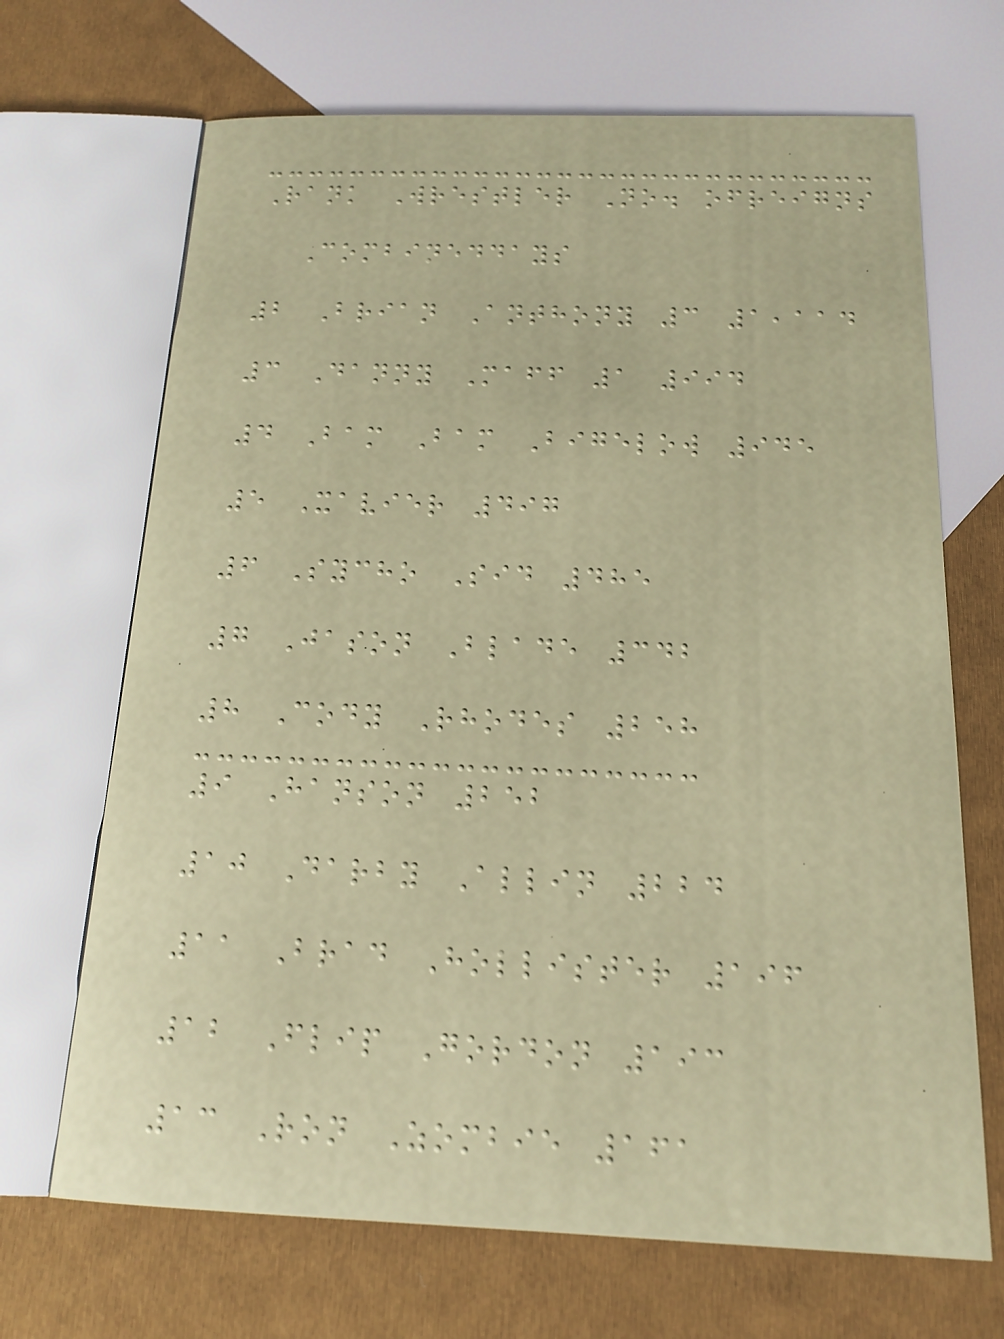Rank Wrestler No. ofreigns
Combineddays
2 Brian Anthony 3 1,114
3 Danny Maff 1 994
4 Bam Bam Bigelow 945
5 Xavier 497
6 Sycho Sid 485
7 Jason Blade 342
8 Cody Rhodes 258
9 Hanson 252
10 Darby Allin 224
11 Brad Hollister 196
12 Flip Gordon 193
13 Ron Zombie 161
